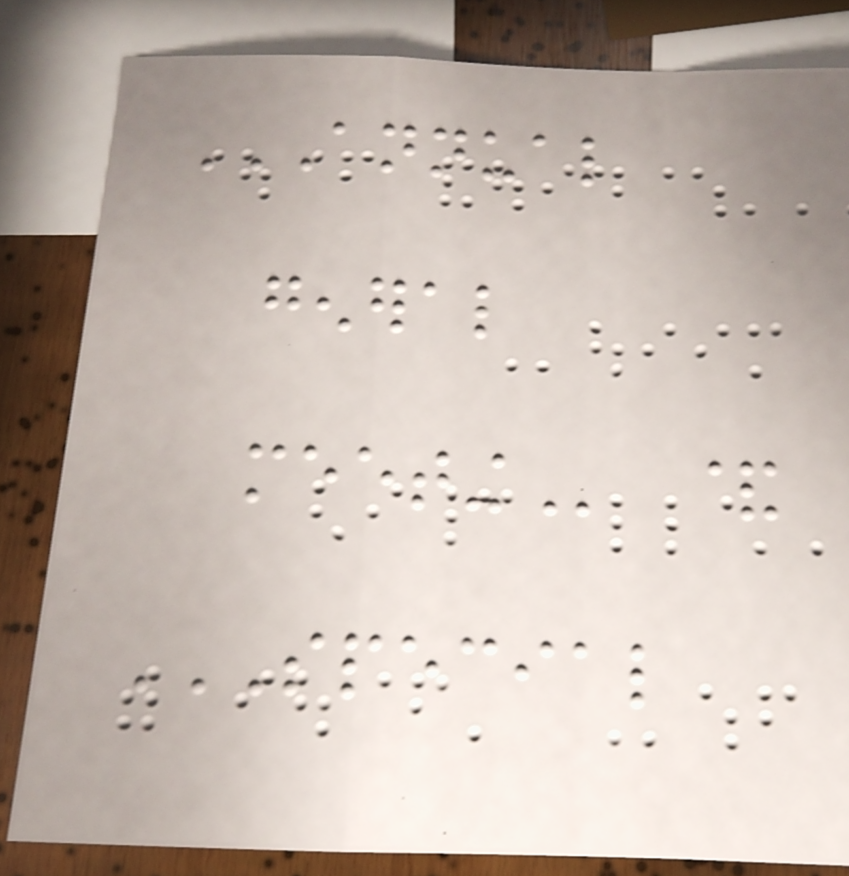ANNUAL
GENERAL
MEETING &
SPECIAL
